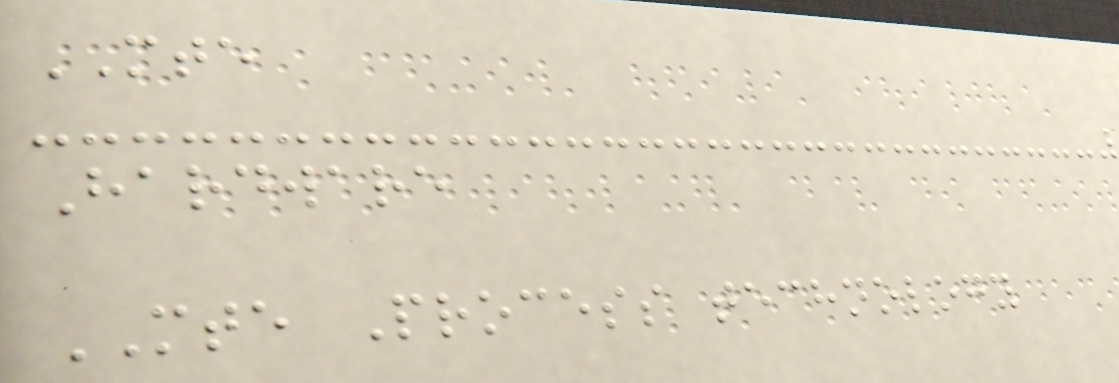MTE
Hardware
MTE Process technology
